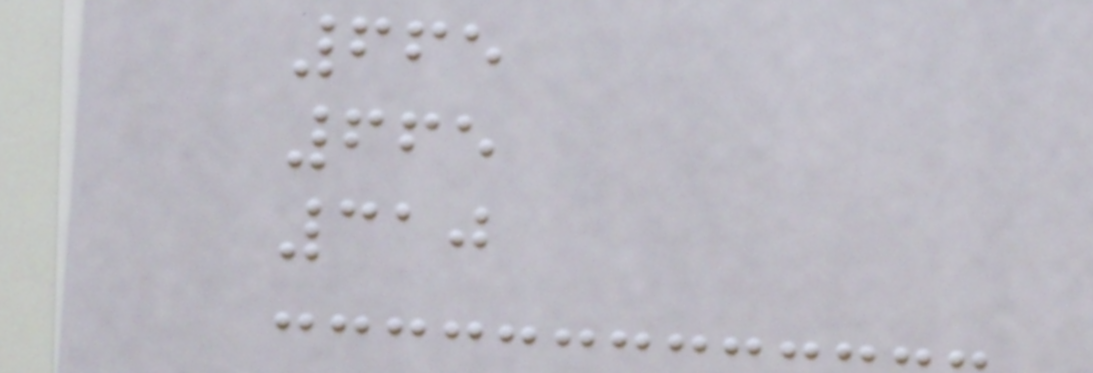665
665
310
